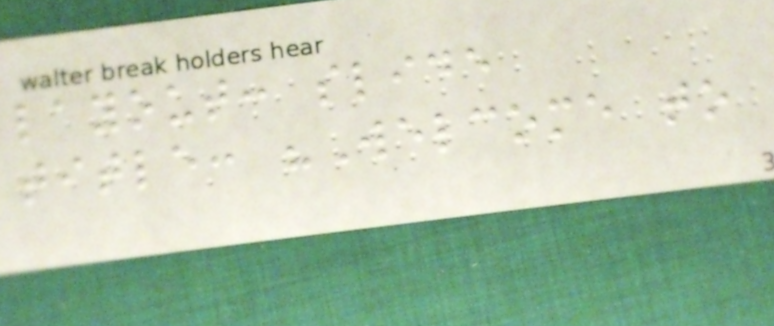layout: slide
title: "Welcome to
